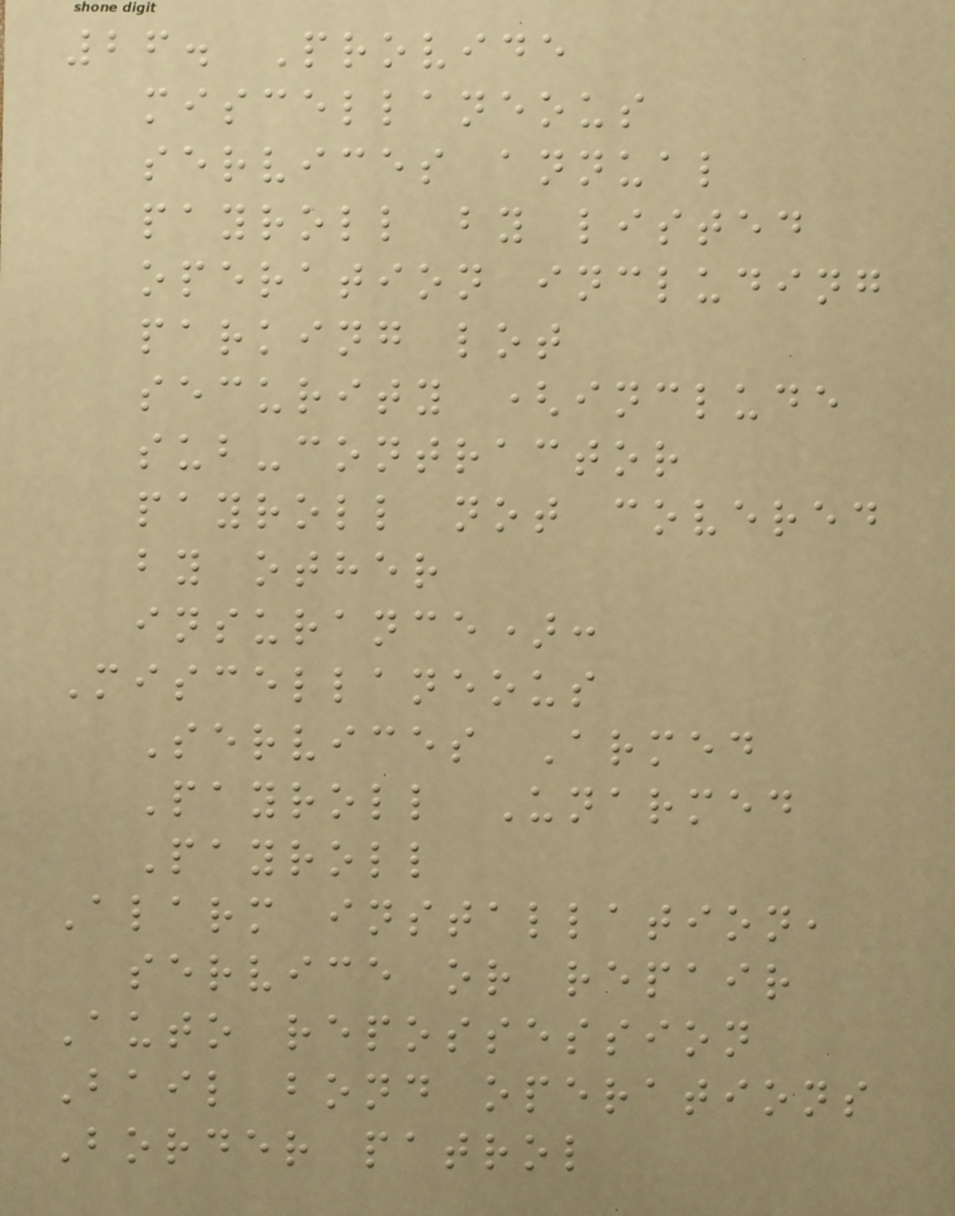26. Provide
miscellaneous
services annual
payroll by listed
operation including
parking lot
security (include
sub-contractor
payroll not covered
by other
insurance):
Miscellaneous
Services Armed
Payroll Unarmed
Payroll
Alarm installation,
service or repair
Auto repossession
Bail bond operations
Border patrol
